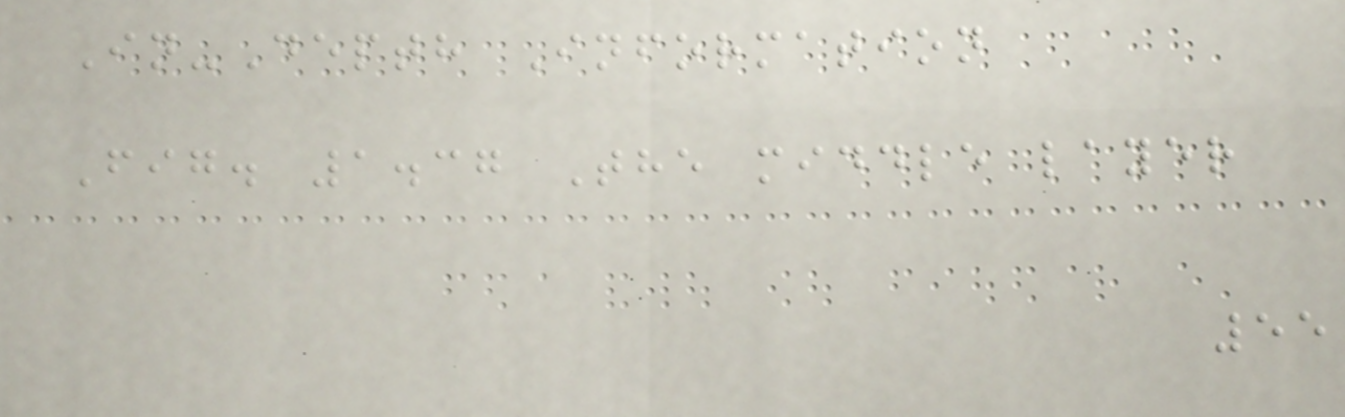In-Depth Information
Fig. 1.37 The middle layer
55
